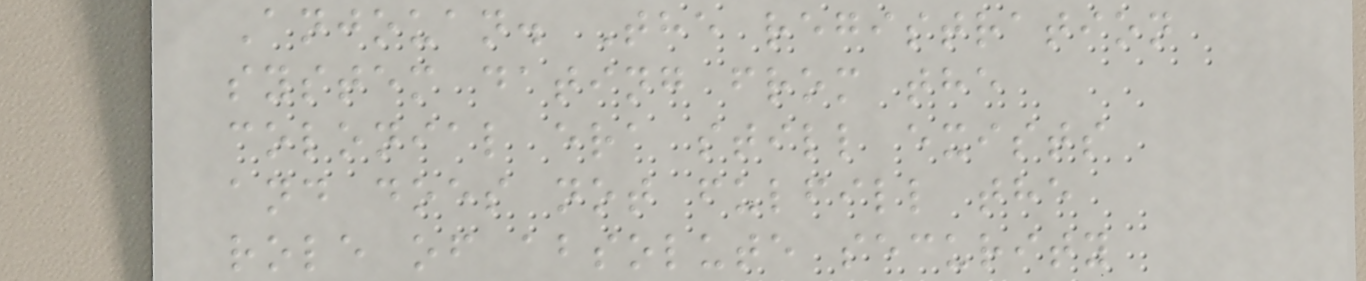Anjouan. The registration
system dating from the
colonial era still exists
and does not fulfill the
role of absolute security
